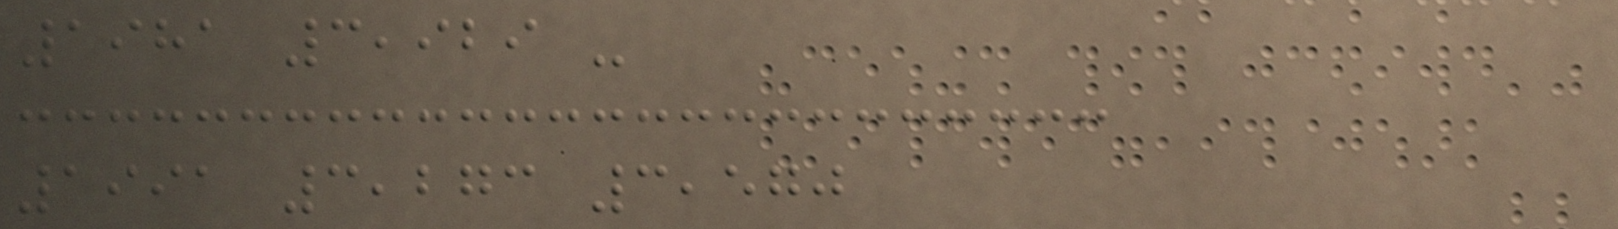1981 3,929 -
1991 3,273 3,570
